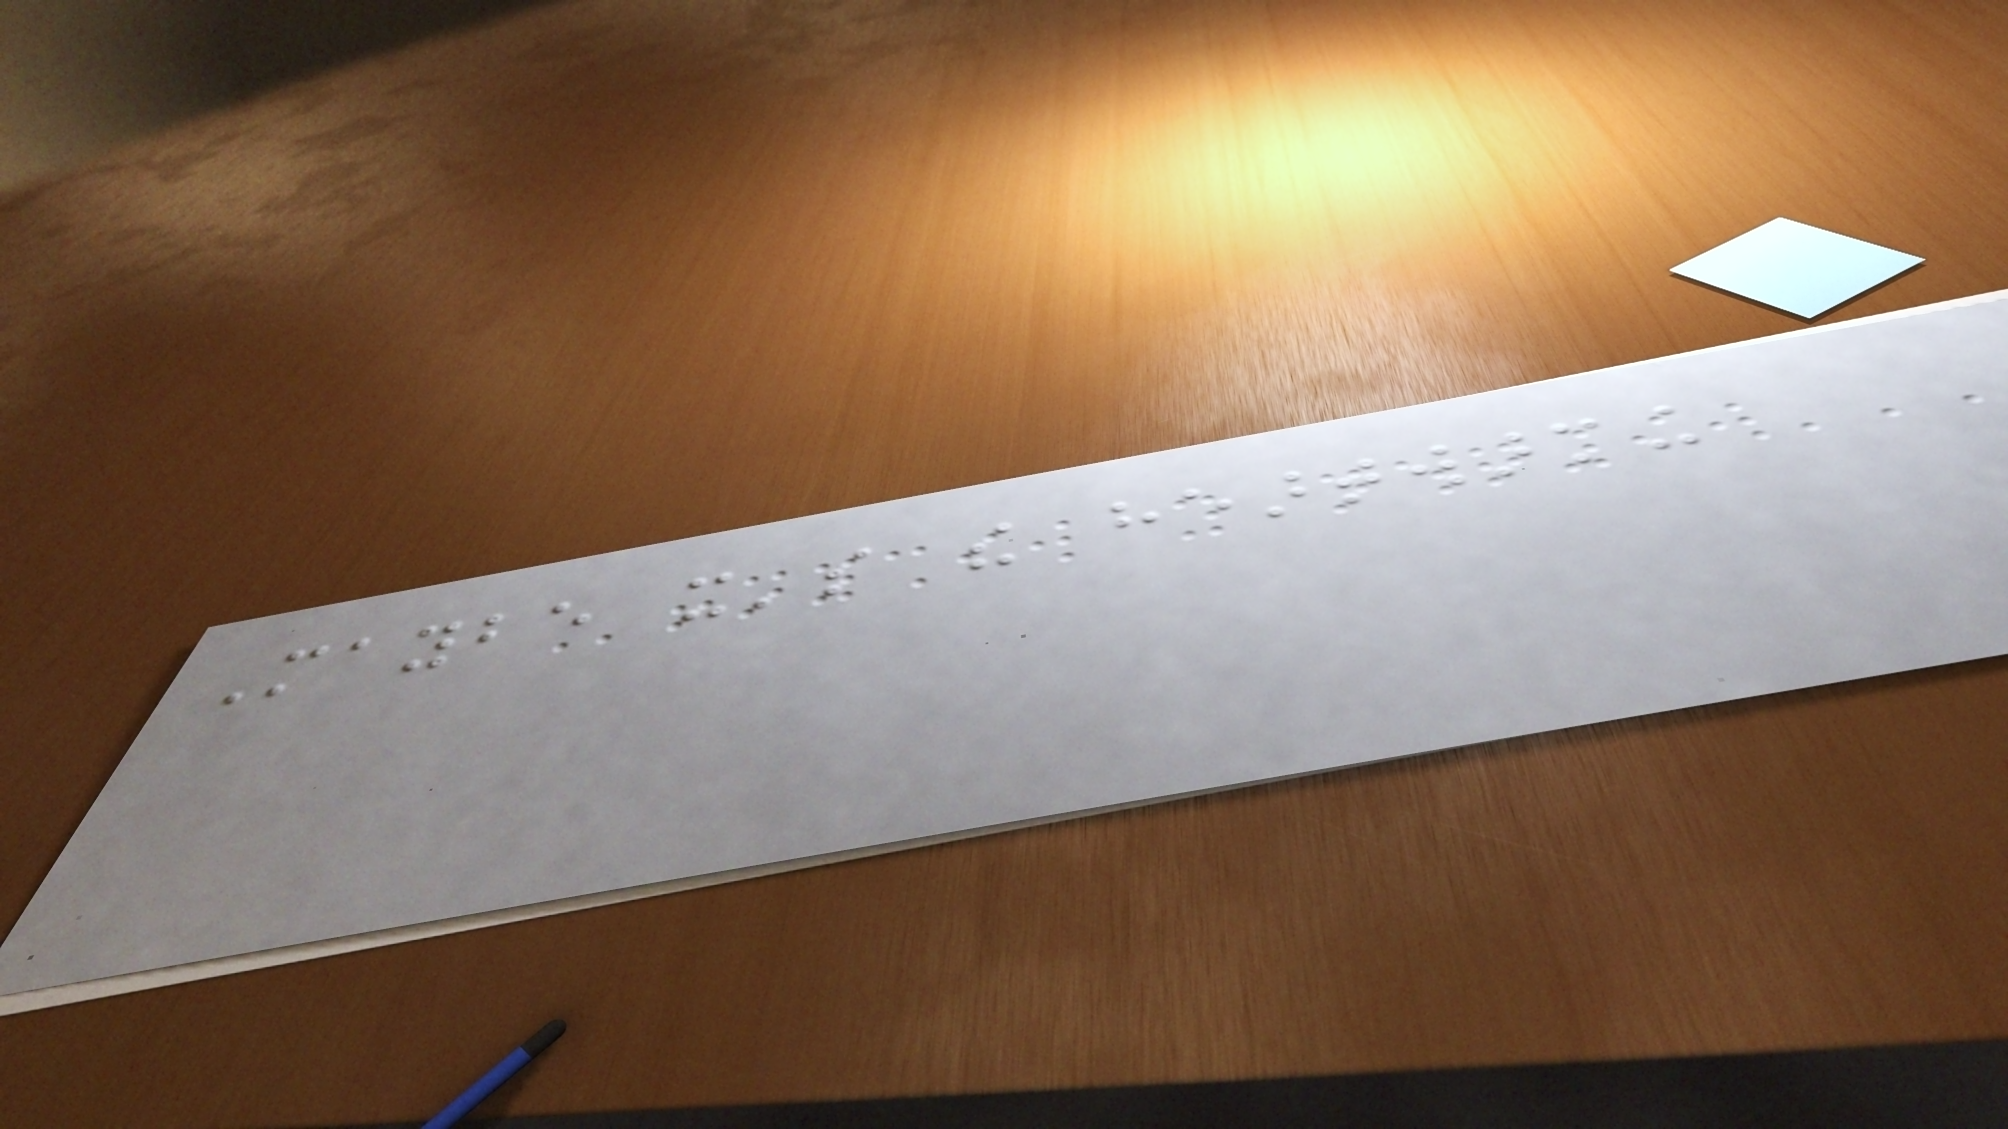Maybe it's the heartwarming
